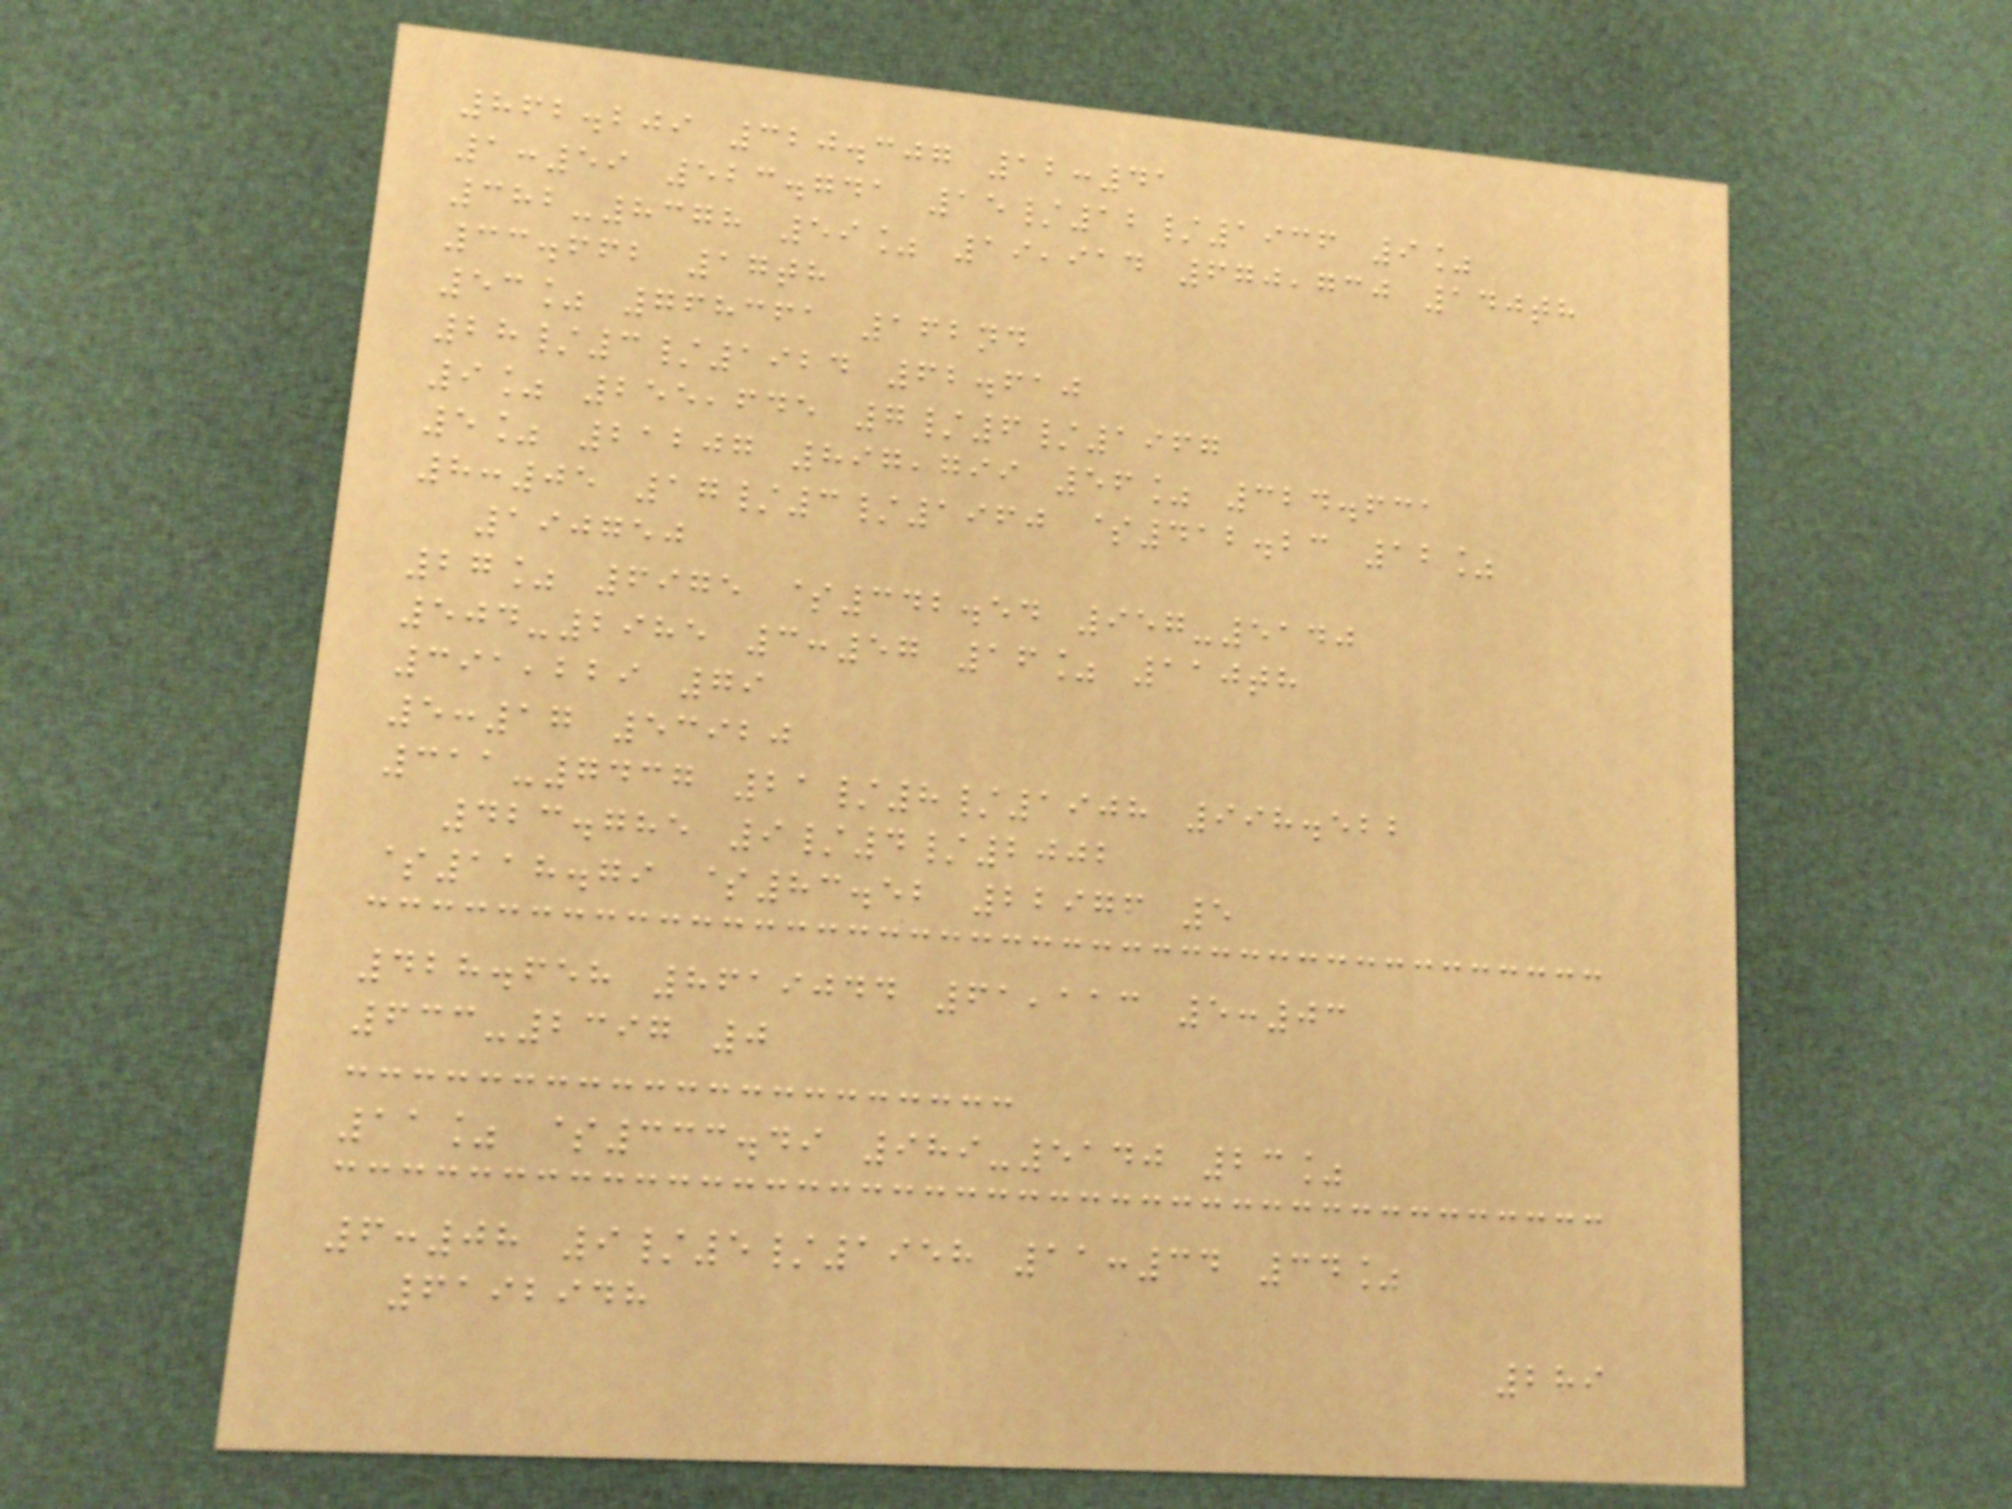862.209 320.307 12:41
1:59 523.741 15/12/1936 9%
382-8378 59% 19,914 670,730 140th
33.662 17th
53% 768361 162nd
28/3/1924 62.610
9% 255,645 7/6/1967
5% 21207 897,799 56% 324.631
8:05 17/3/1960 $412.23 12%
190750
27% 6975 $342.54 957-5140
504-2985 3:57 16% 110th
391,229 79
5:17 53920
311-7437 21/8/1908 998.522
423.785 9/4/2002
$118.79 $83.52 22976 5
428.658 8619044 61,113 5:03
633-2397 0
11% $333.49 989-5140 23%
6:08 9/5/1958 11:34 34%
6192948
289
